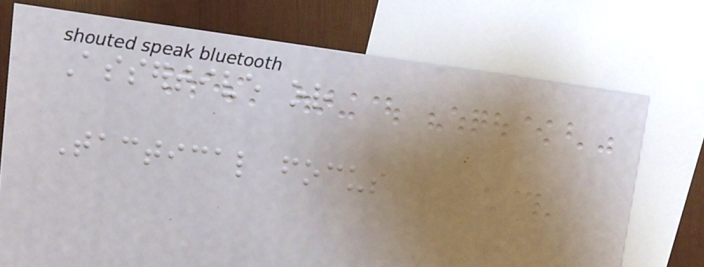Assertive or
Tactical focus
